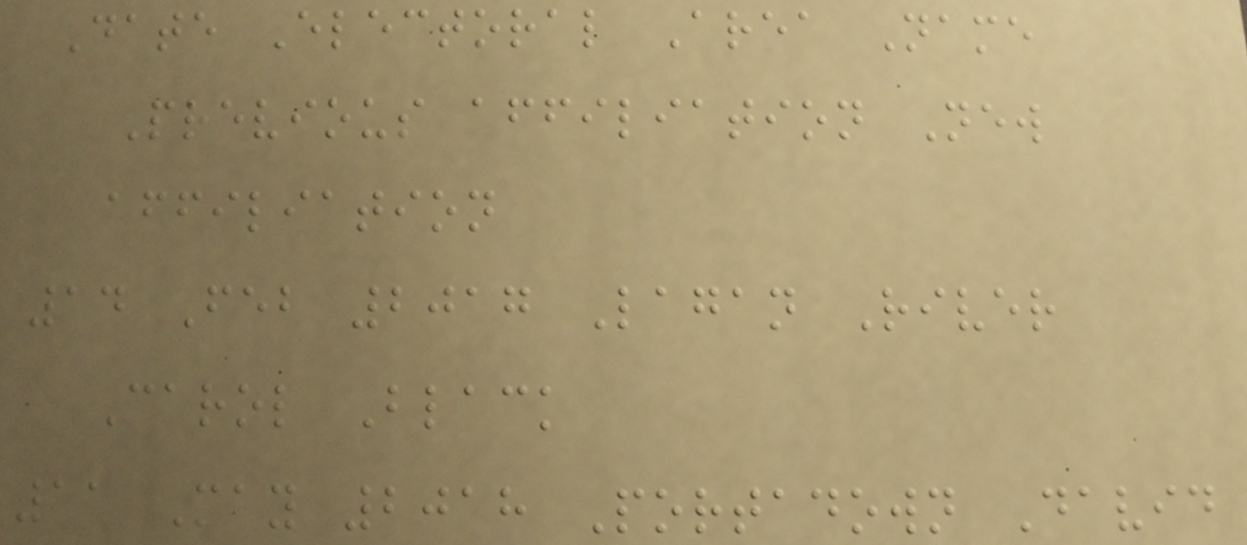Date Electoral Area Name
Previous affiliation New
affiliation
14 Feb 2017 Lagan River
Carol Black
11 May 2018 Portadown David
